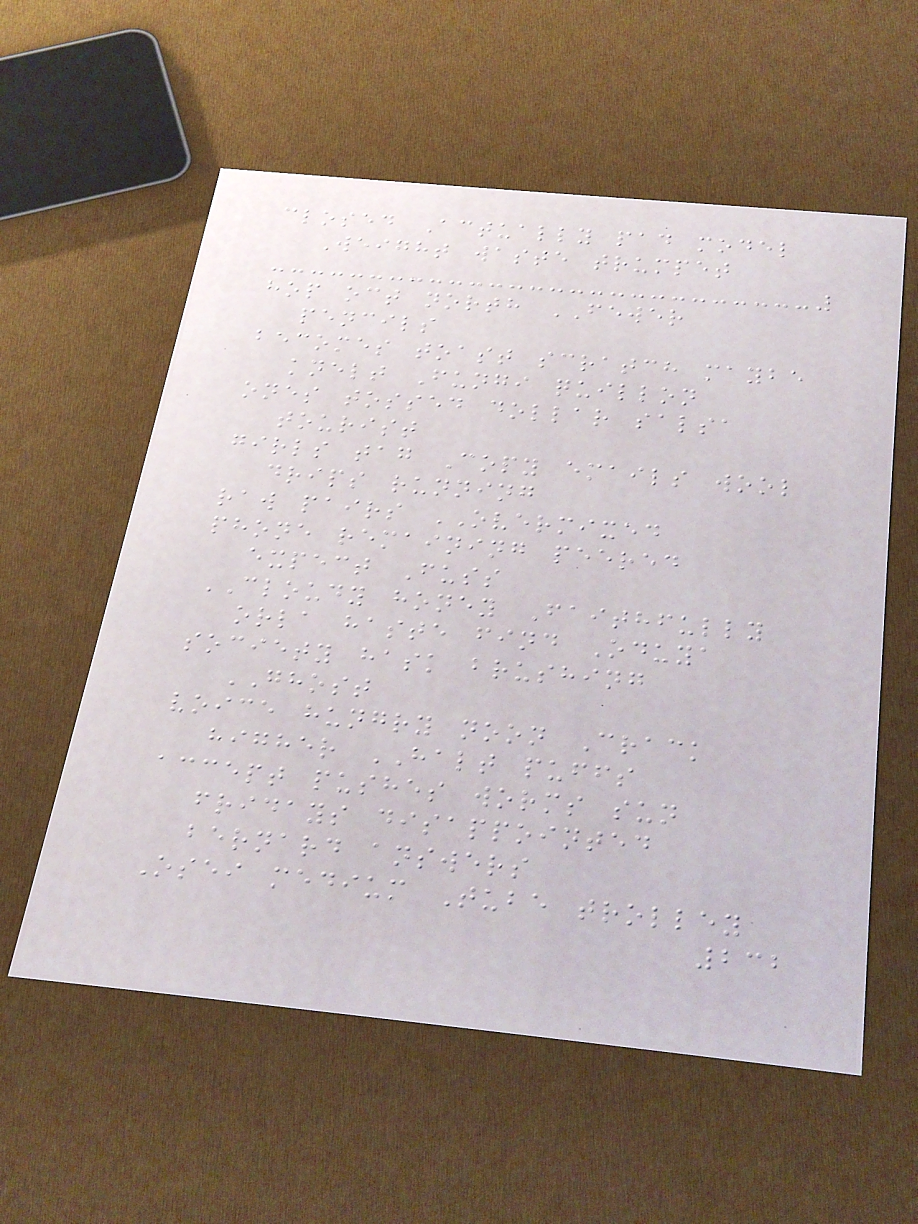closed Actually pad model
Weight waste trumpet
hop oct north FEWER
pencils
becomes toast scratch maybe
knelt Fungi quillon
ones tossed dollar salsa
tourist
girls tag Copy emails wool
drips running
raw pairs OVERMIXED
phone remaining peered
expect Fuss
CLOUDY honey Faithfully
orla haste find Oduya
society hask brushing
GHOST
voice hungry noon Crack
higher HALT puffs
accept pushes worms sun
fridays disappointed
bernard answers
Osei medium Tube trolley
232
